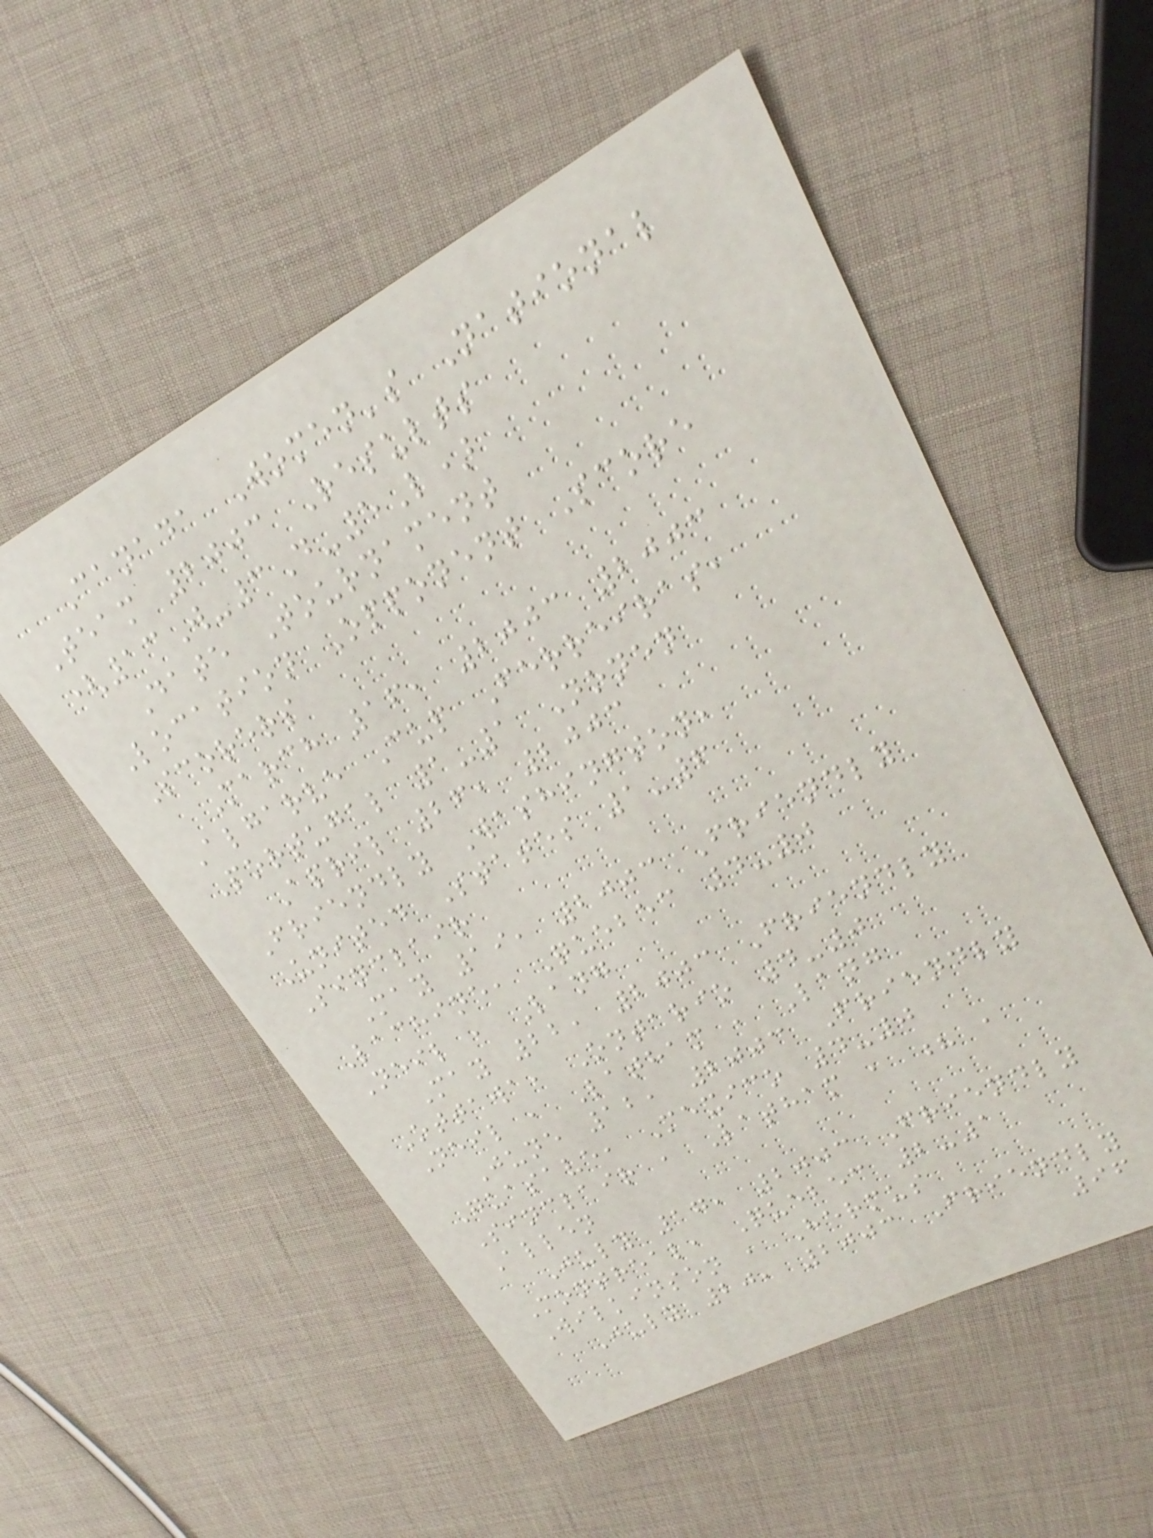Canada Women's National
Team 2003 Results
(13W-3D-5L)
Date Tournament
Location Opponent Score
Scorers
March 16, 2003 2003
Algarve Cup Ferreiras,
Portugal 1-1 Nonen
April 26, 2003
Friendly Washington,
United States 1-6
Sinclair
May 19, 2003 Friendly
Lachine, Quebec 4-0
Neil , Lang
May 22, 2003 Friendly
Ottawa, Ontario 4-0
Neil , Latham , Lang
June 12, 2003 Friendly
Guasave, Mexico 4-0
Sinclair , Latham , ? ,
Allen
July 17, 2003 Friendly
Montreal, Quebec 2-1
Wilkinson , Hermus
July 20, 2003 Friendly
96
